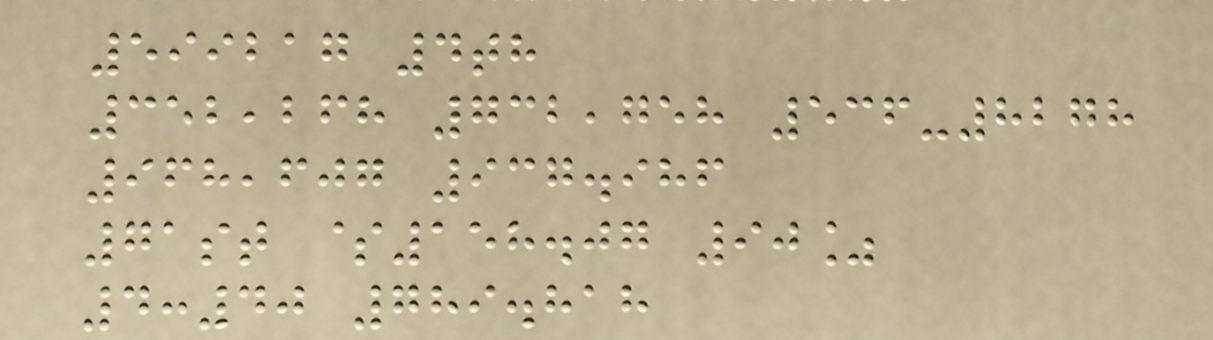599217 4th
352,268 732,758 536-8278
968,607 937.986
71st $158.07 90%
4:40 789.818
